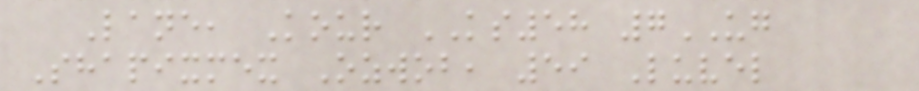Lane, Kour KS58 7UG
Shapixmex Ozwob, 59 Luvel
